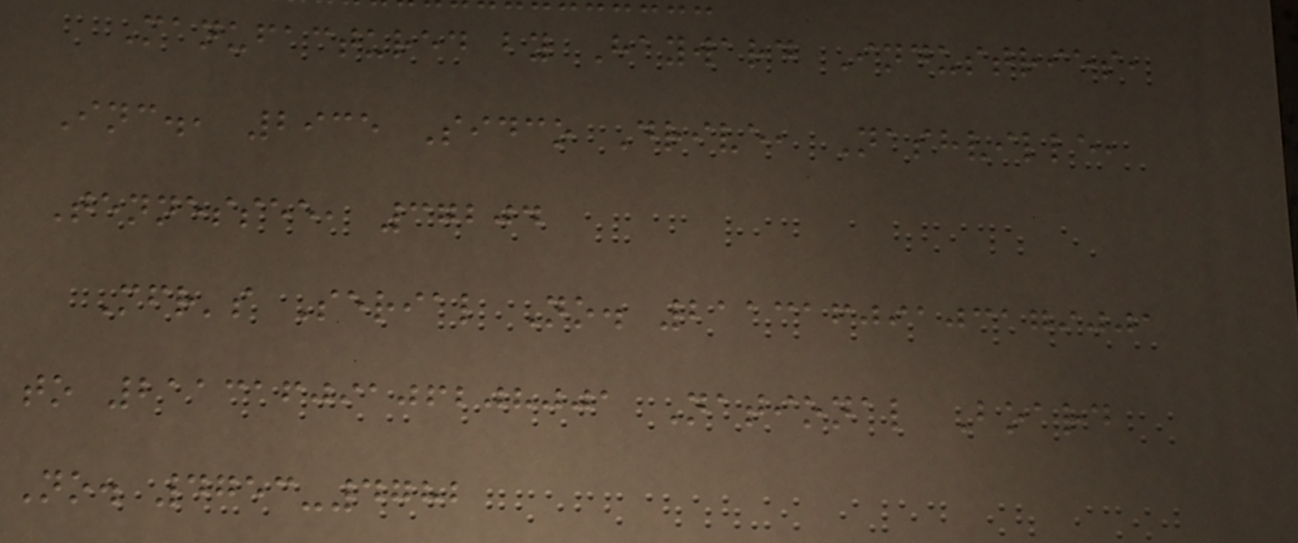Manufactured by Hayward Industries,
Inc., 2935 Sidco Drive, Nashville,
Tennessee, 37204
Mfr's Serial No. 21131609103179001
to 21131609106208001 National Board
No. 4753-4782
